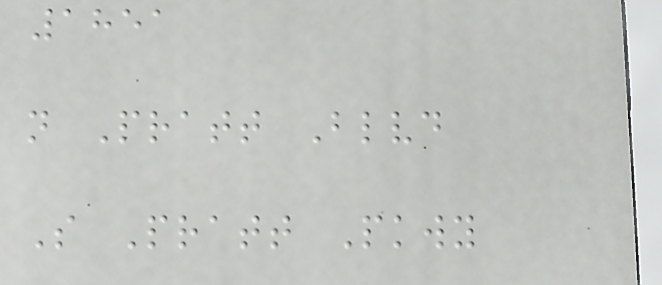1851
n Pratt Blvd
S Pratt Pkwy
